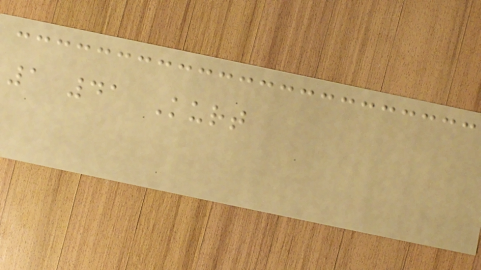1 41 Kurt
